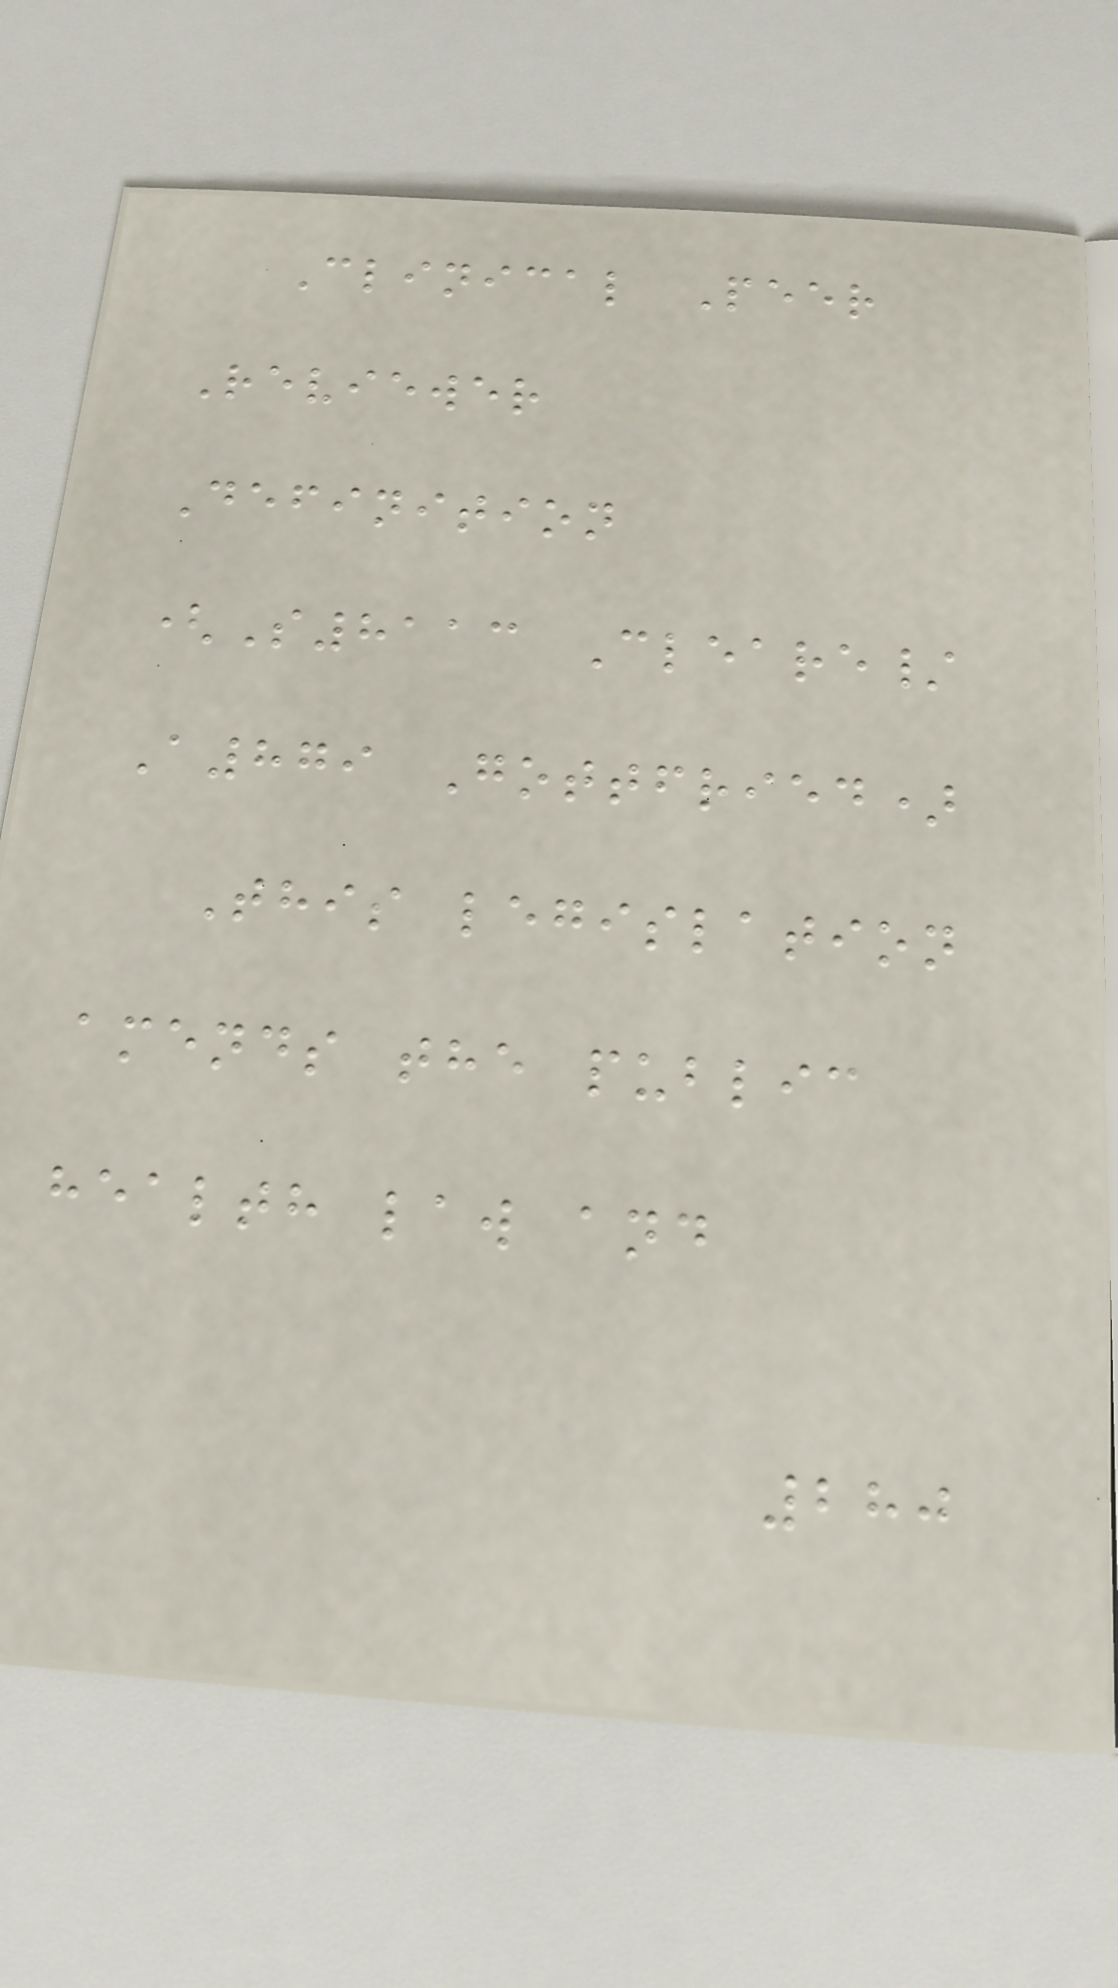Clinical Peer
Reviewer
Definition
(S8113 Cleare/
A879 Gottfried)
This legislation
amends the public
health law and
280
